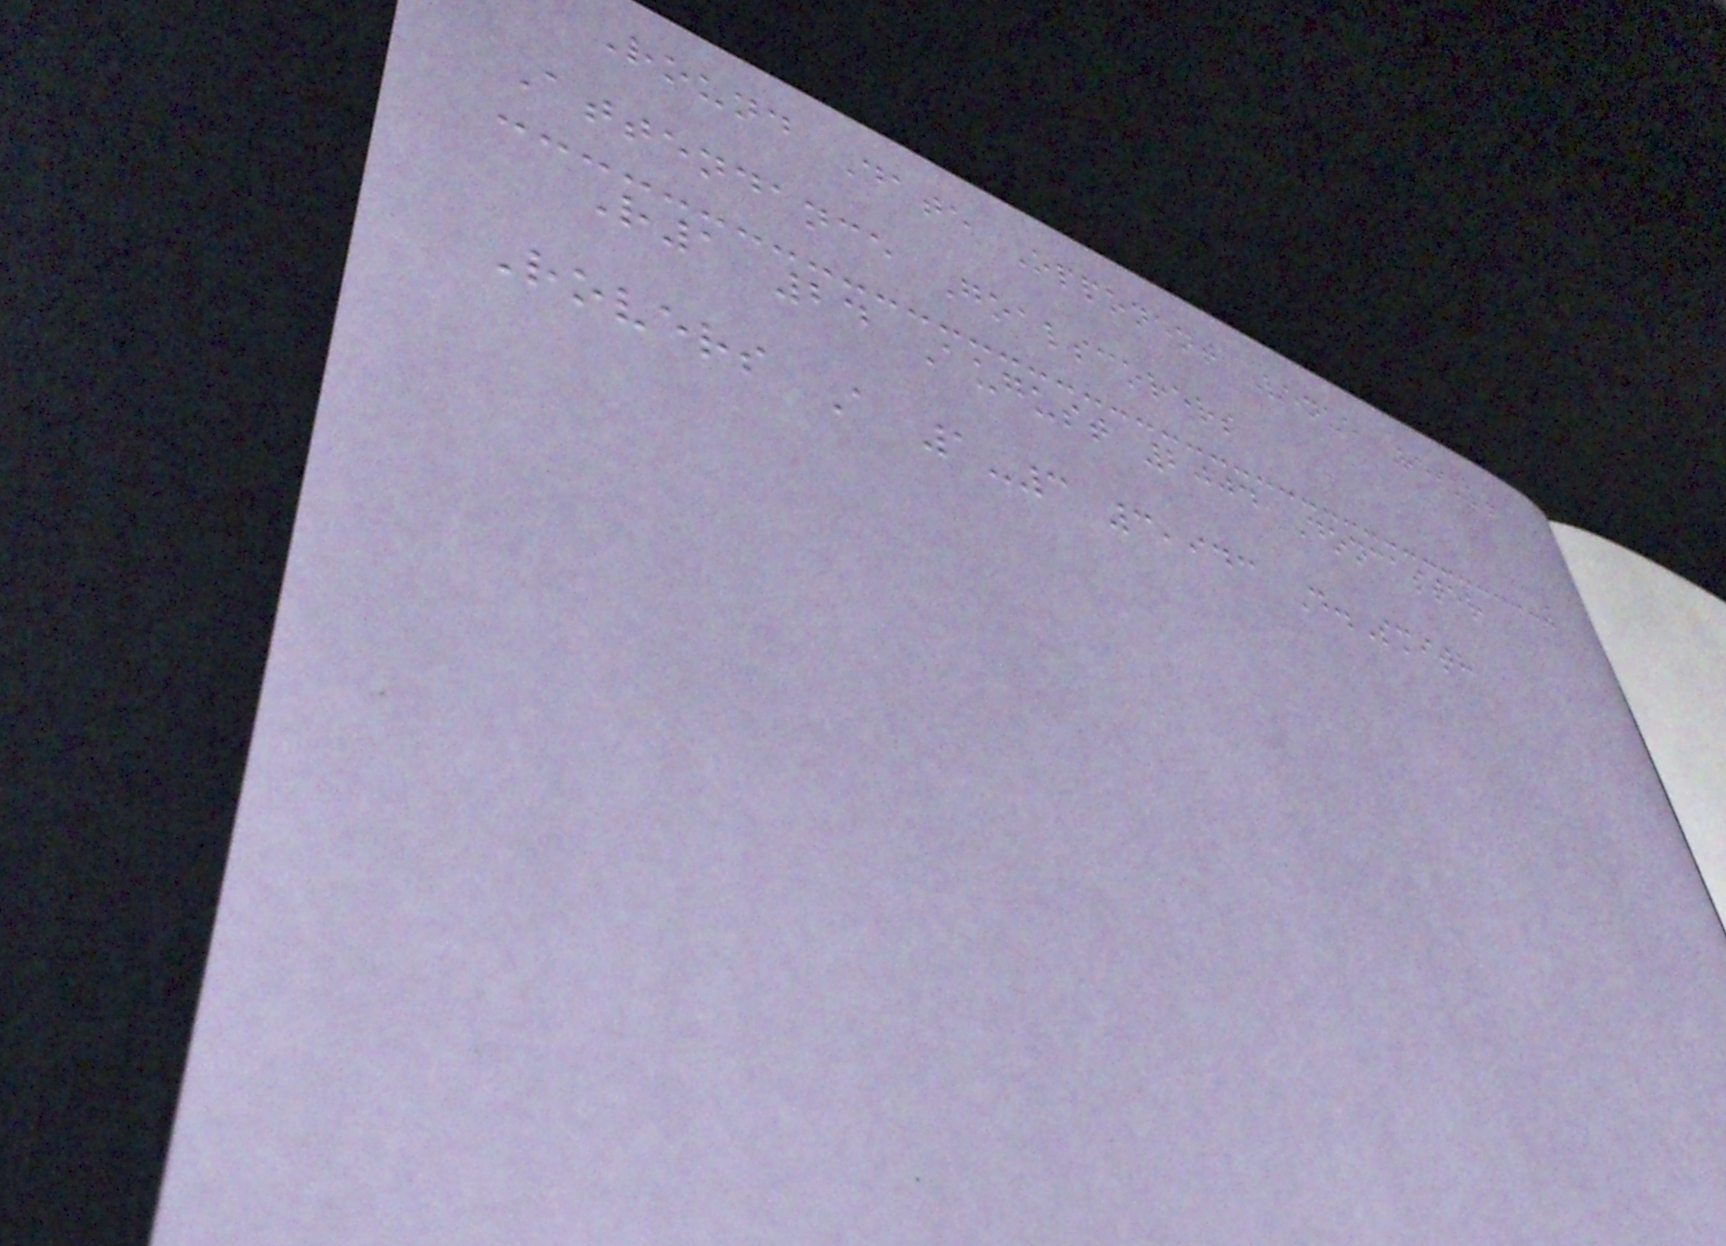Round Date Opponent Venue Result
Attendance Goalscorers
R1 24 August 2004 Doncaster
Rovers A 1-3 3,943 D.Smith
